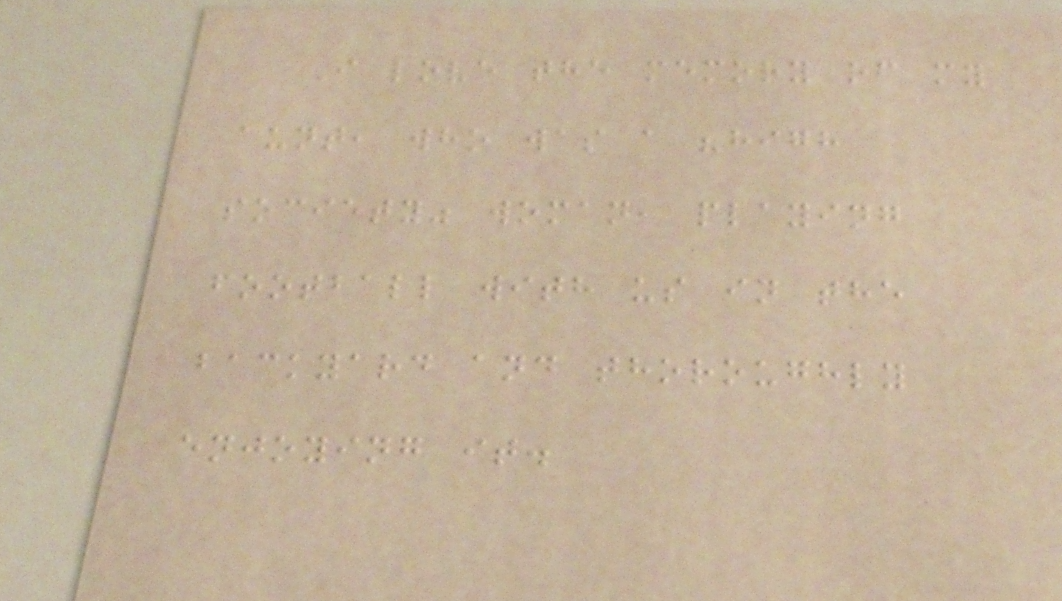I love the memory of my
aunt, who was a "high
society" woman, playing
football with us in the
backyard and thoroughly
enjoying it.
